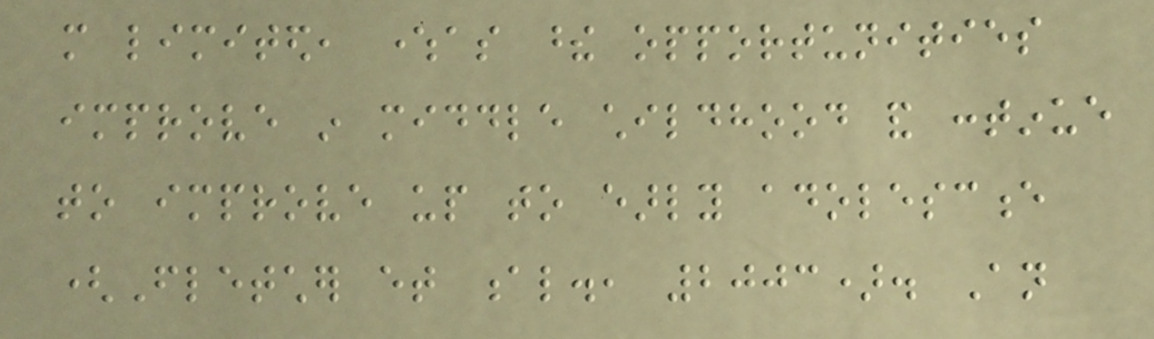more limited, whereas these opportunities
improve in middle childhood and continue
to improve up to early adolescence
(Fletcher et al., 2003). An
